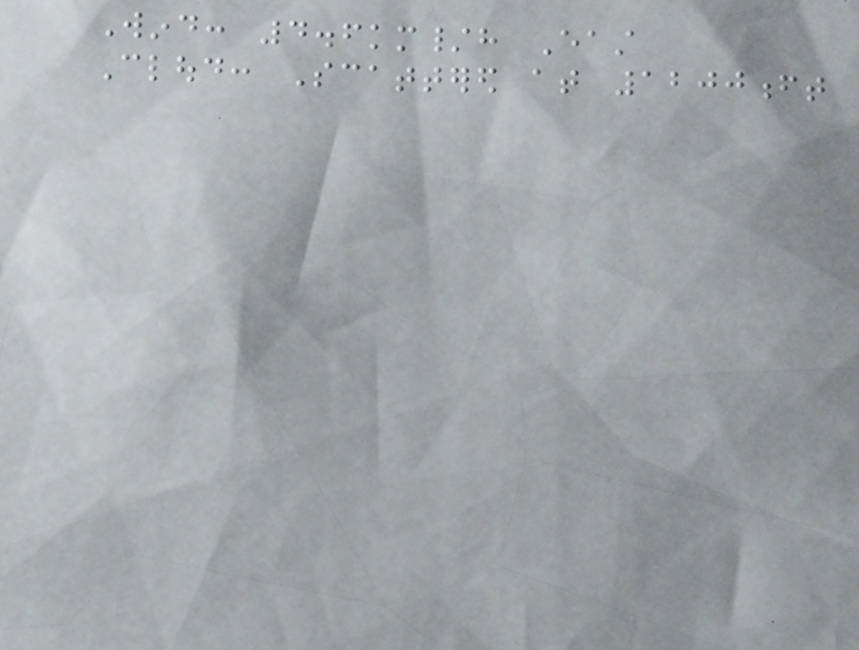Wind: 4.6km/h East
Cloud: Scattered at 1200ft
